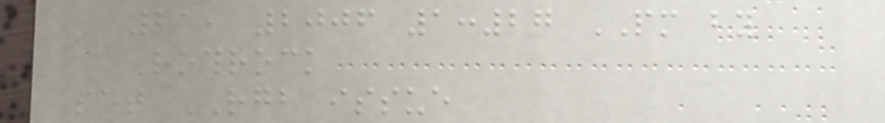21, 2006 1:27 PM by
Rothrock
set RGB issue
